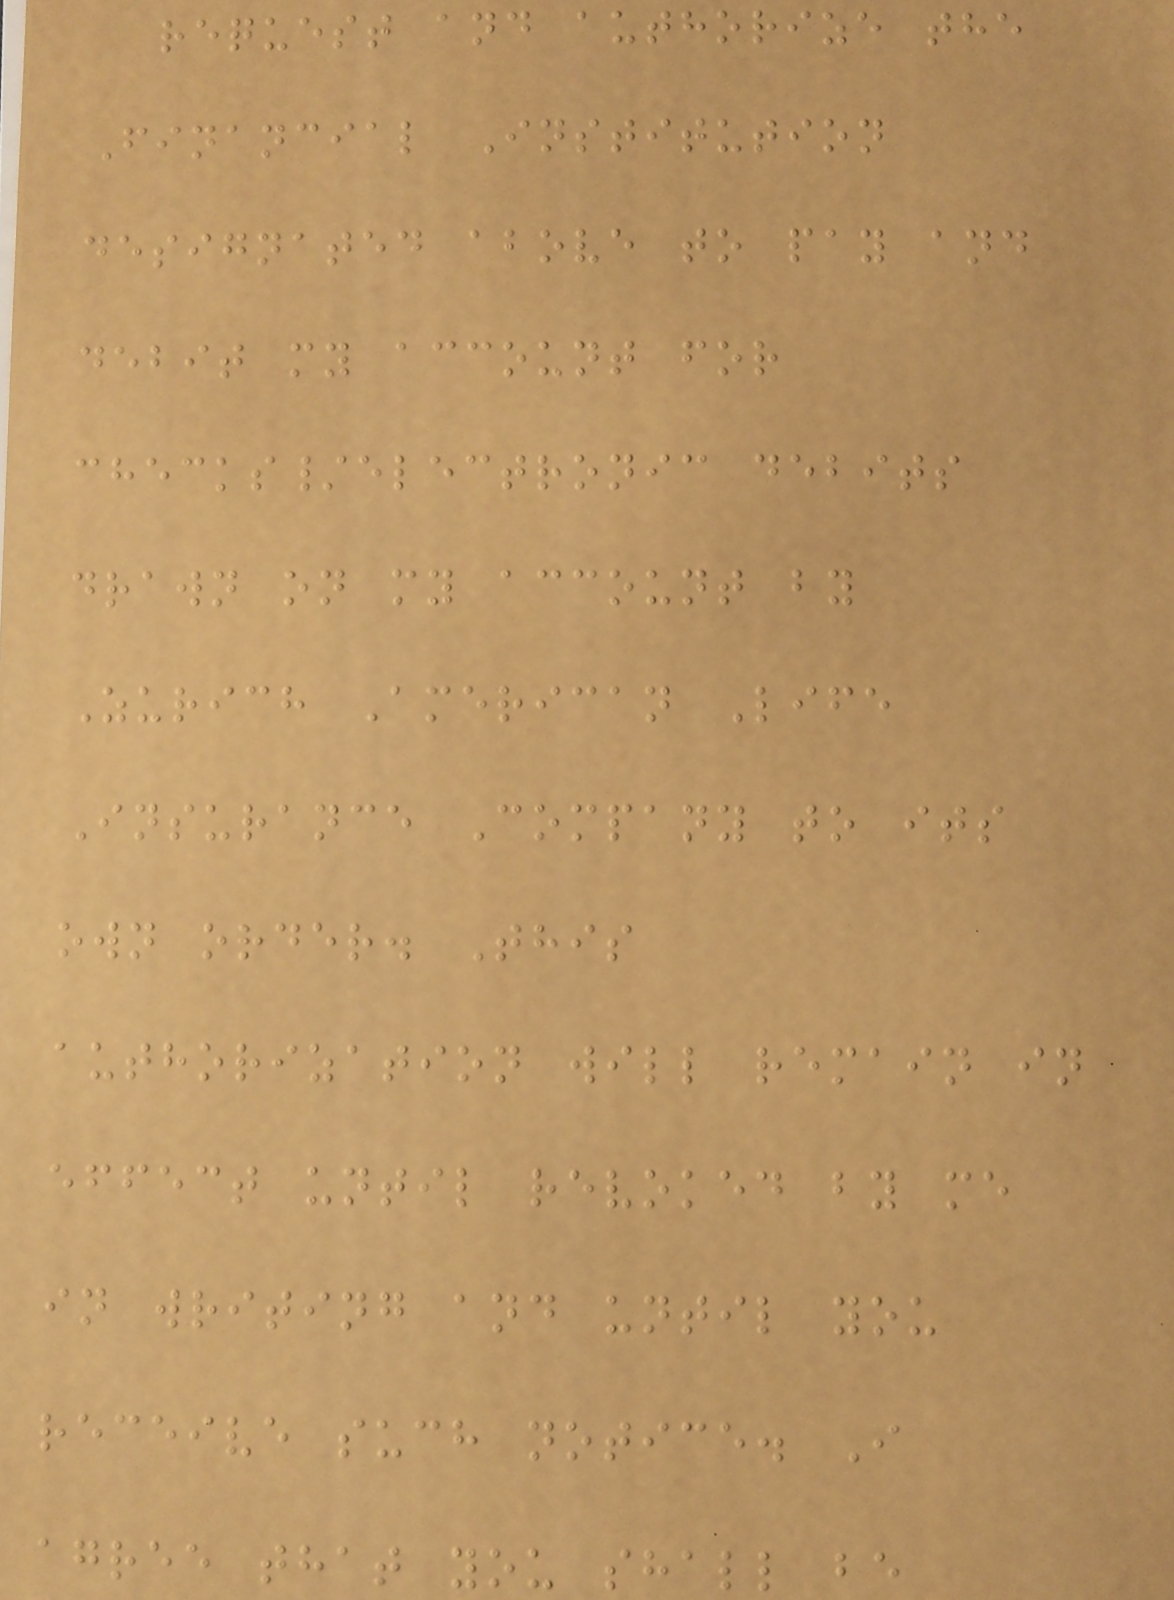request and authorize the
Financial Institution
designated above to pay and
debit my account for
checks/electronic debits
drawn on my account by
Zurich American Life
Insurance Company to its
own order. This
authorization will remain in
effect until revoked by me
in writing and until you
receive such notice. I
agree that you shall be
